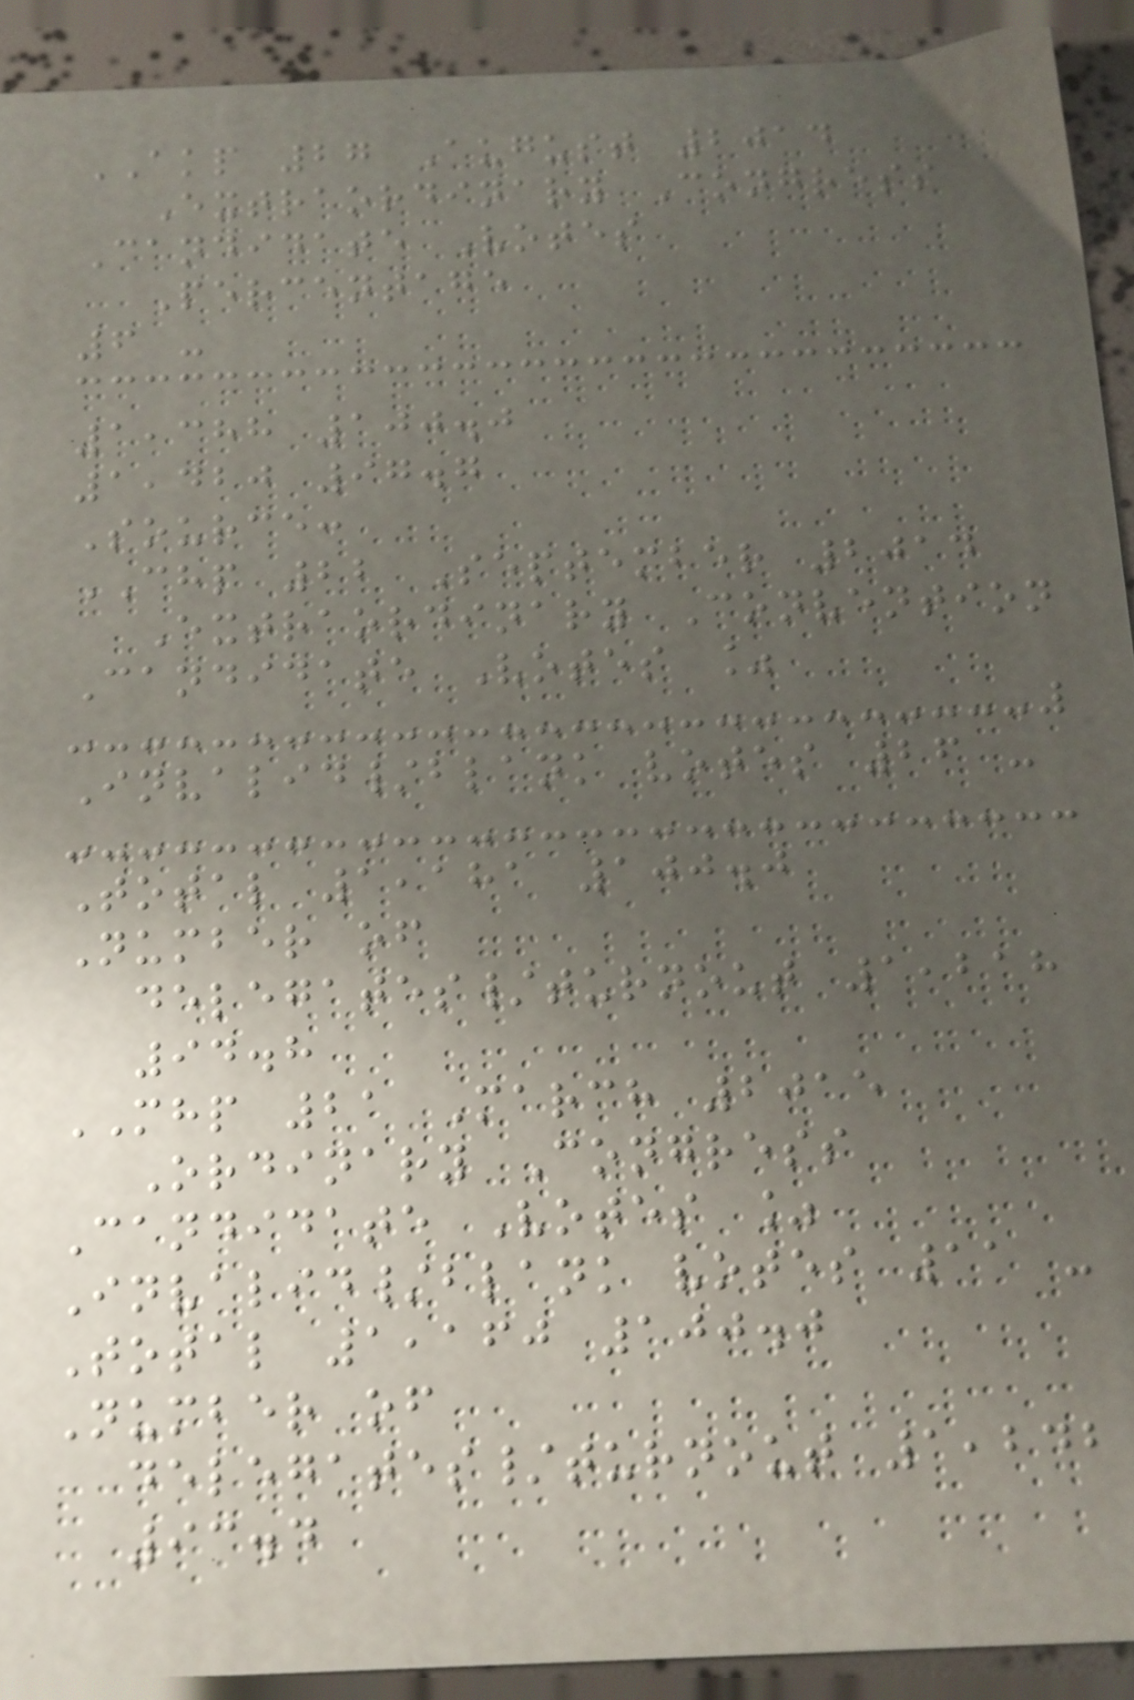AKP 27 August 2014
Extraordinary Congress
Candidate Votes
Percentage
6 -
1,388 100.0
1,420 97.7
Source:
CHP 22 September 2014
Extraordinary Convention
Candidate Votes %
Invalid/blank votes 26 -
Total 1,181 100.0
Number of
delegates/turnout 1,218
94.8
MHP 21 March 2015
Ordinary Congress
Candidate Votes %
Invalid/blank votes 11 -
Total 1,160 100.0
Number of
delegates/turnout 1,242
93.4
